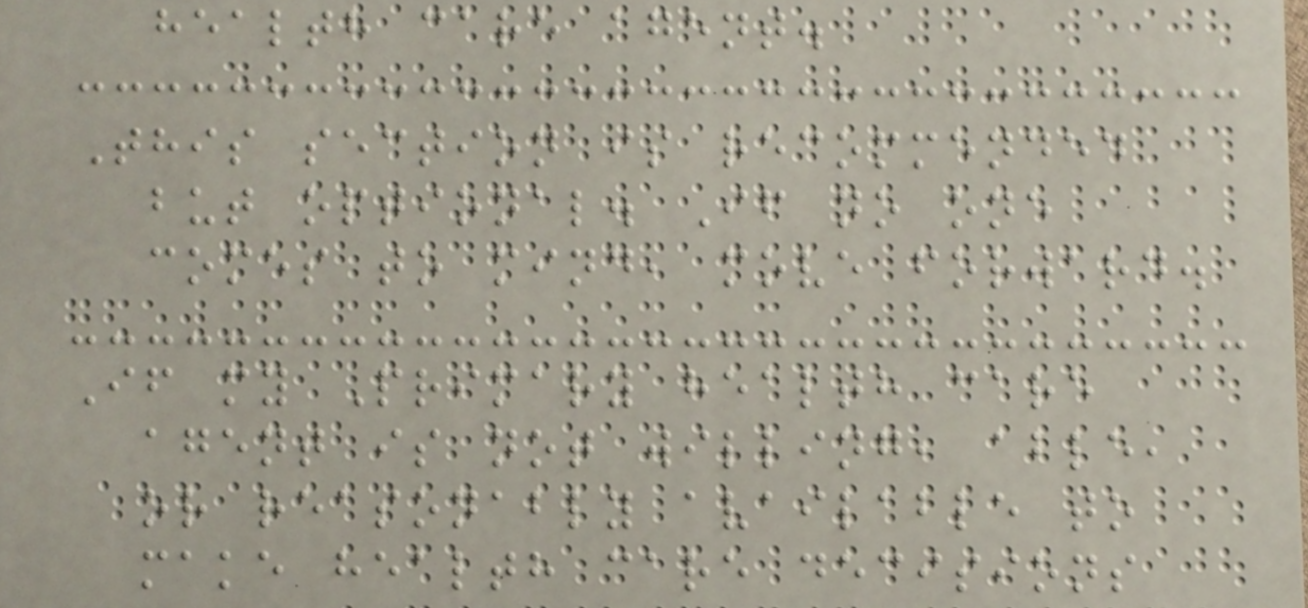health care agent.
This section is recommended
but optional. If no one
comes to mind, move forward.
If my Primary health care
agent is not willing, able,
or reasonably available to
make health care decisions
